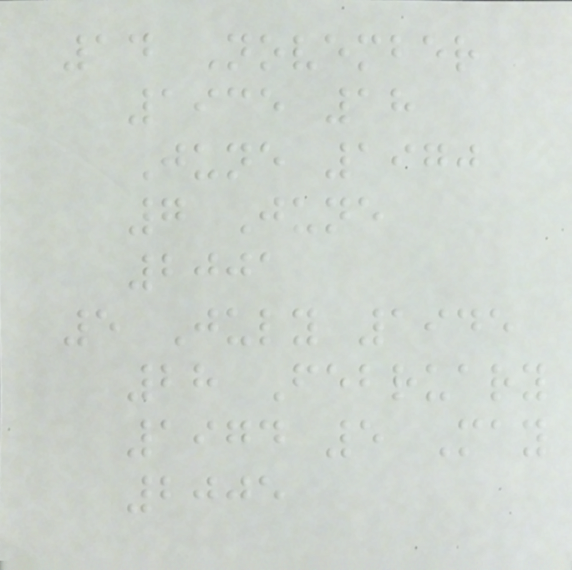14 November
1935 18
June 1970
7 June
2001
5 July 1945
28 February
1974 5 May
2005
